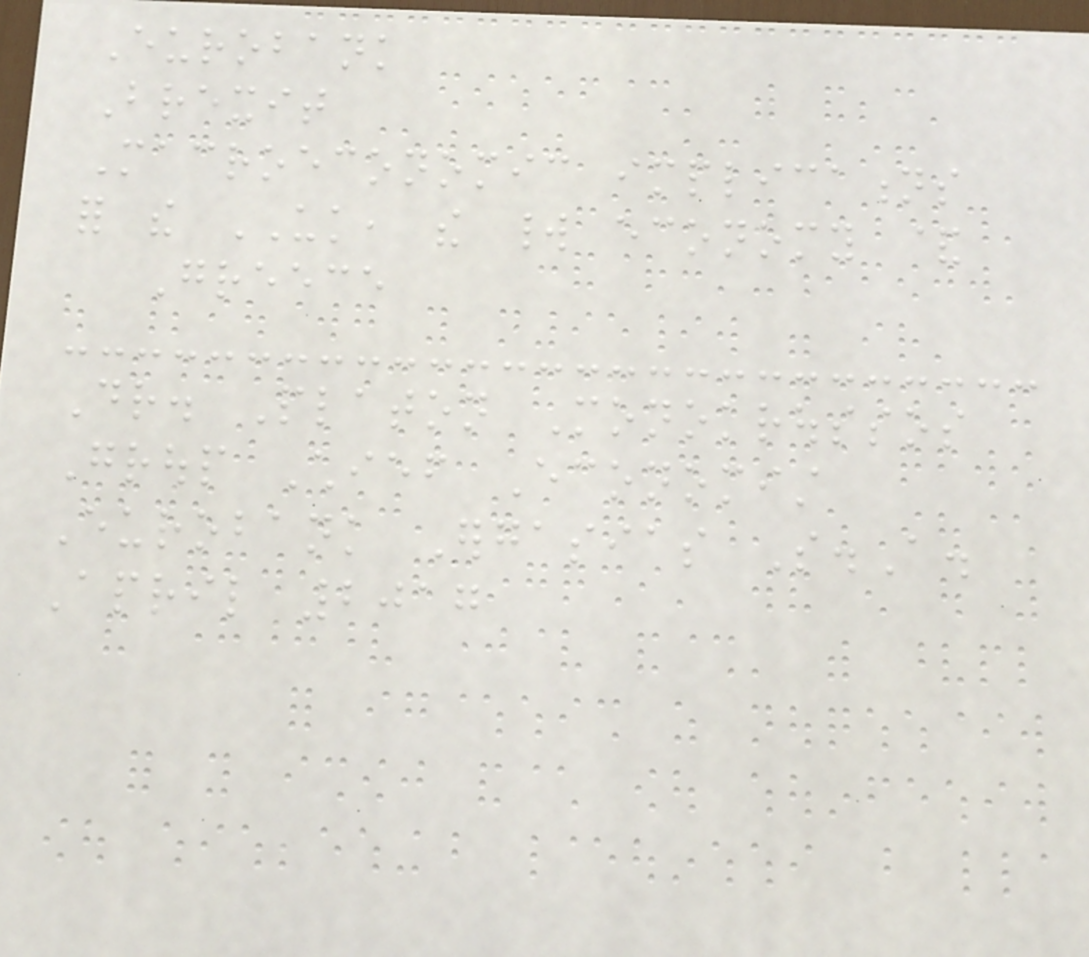Eurobank
Brexit
Macroeconomic implications
for the UK, the world economy &
Greece
Dr. Platon Monokroussos
Group Chief Economist
Eurobank Ergasias S.A.
April 2017
